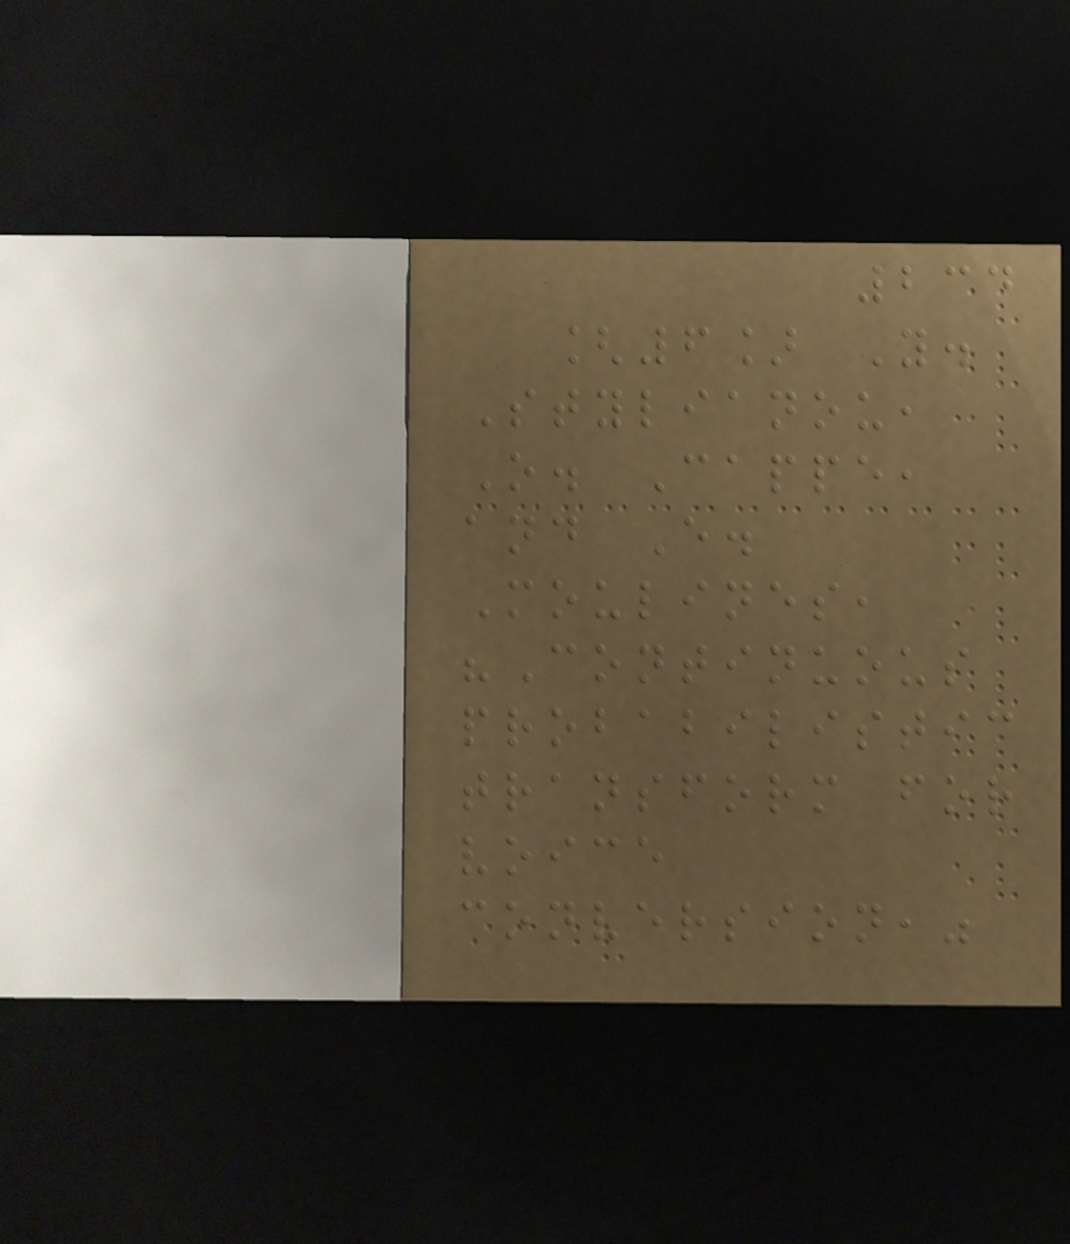234
[6] Y.
Stylianou,
O. Cappe,
and E.
Moulines,
"Continuous
probabilistic
transform for
voice
conversion,"
